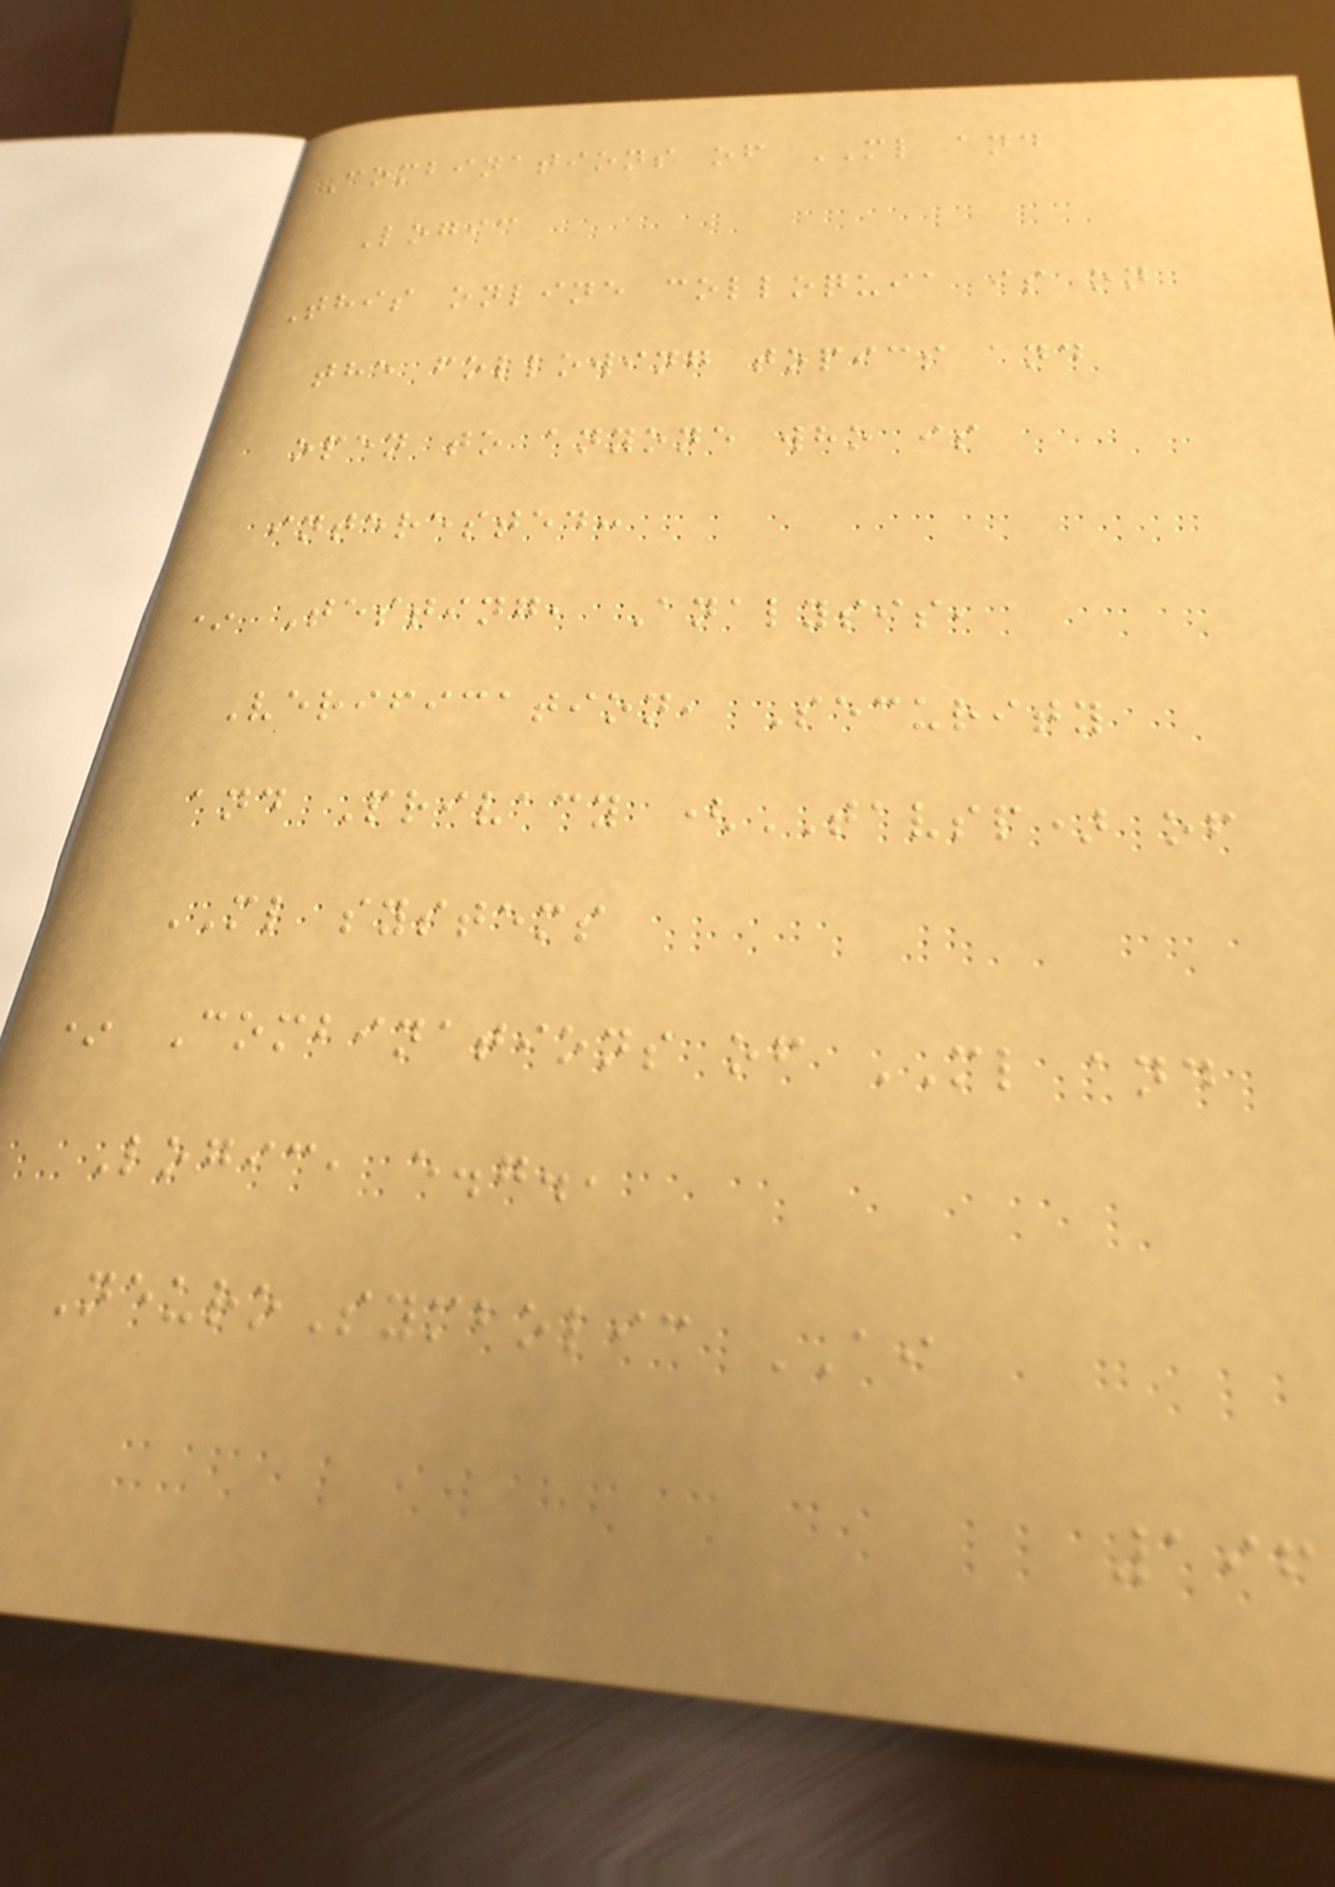Combinations of ML and
Logic
This online colloquia is on
the following topics and
open to anyone who is
interested:
* Testing, Analysis,
Verification, Security
and Privacy (TAVSP) of
ML systems
* Combinations of ML and
Logic, e.g.,
NeuroSymbolic AI
196
